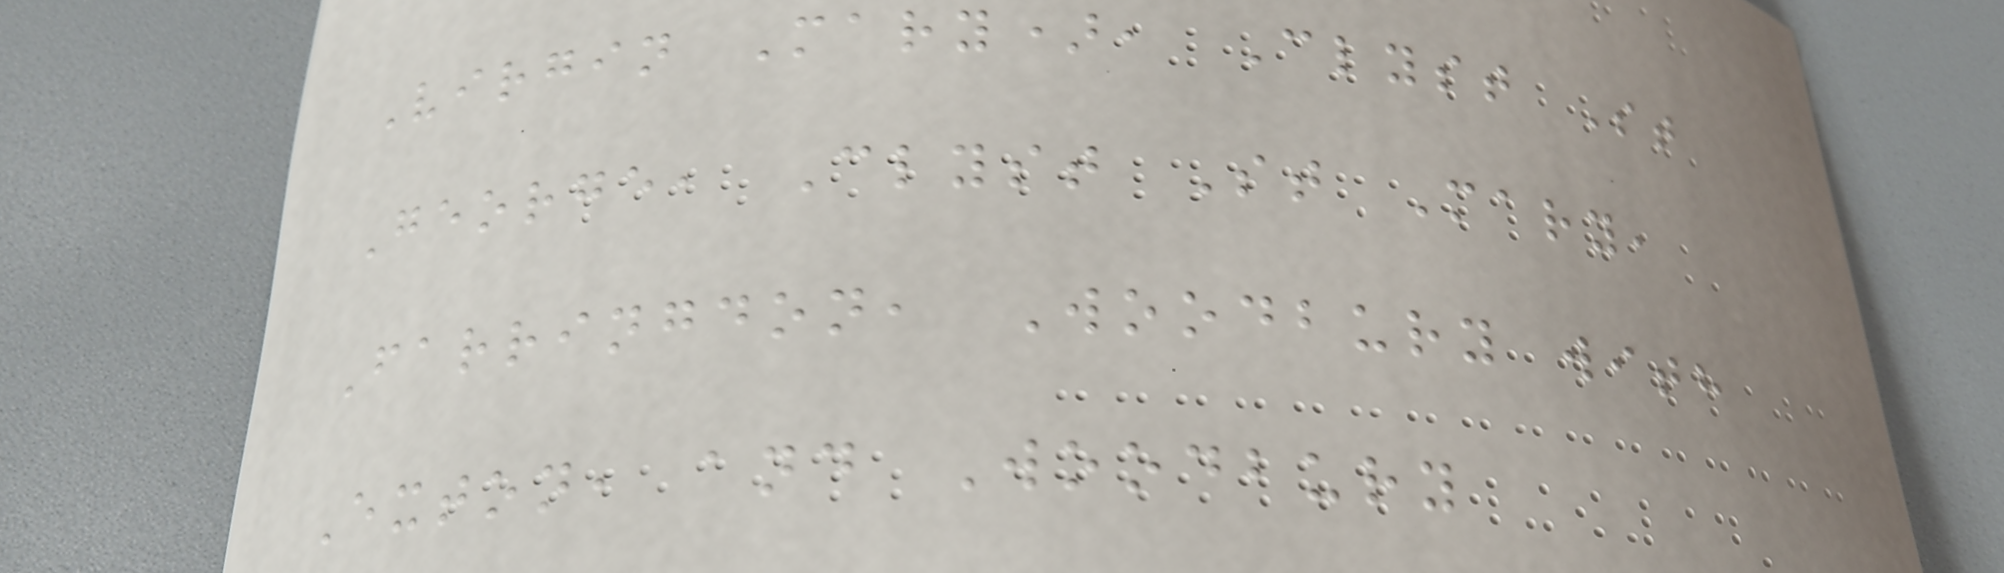Virgin Mary), Clyst St
George, Clyst St Mary,
Farringdon, Woodbury with
Exton, and Woodbury
